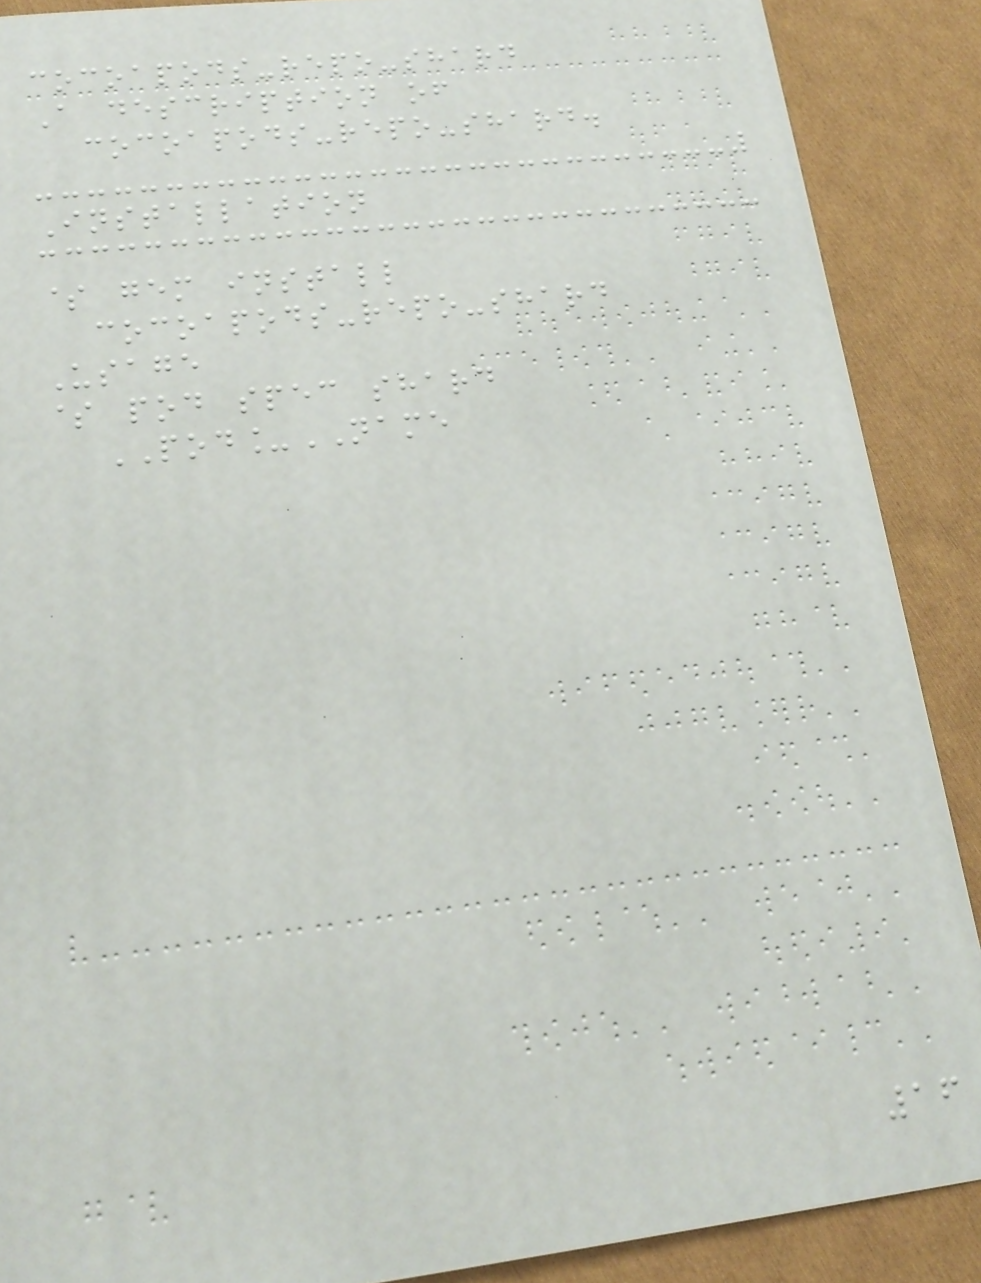cocoapods-repo-shard
A description of
cocoapods-repo-shard.
Installation
$ gem install
cocoapods-repo-shard
Usage
$ pod spec shard
POD_NAME
16
